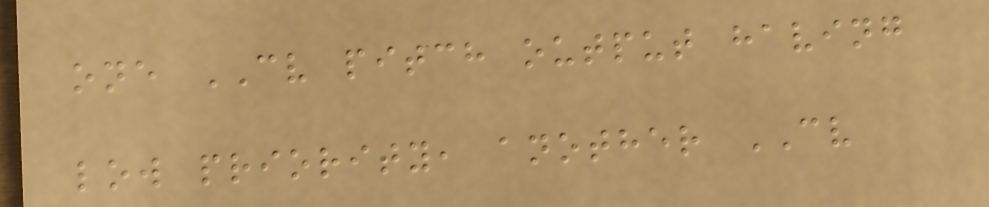one CV pitch output having
low priority, another CV
